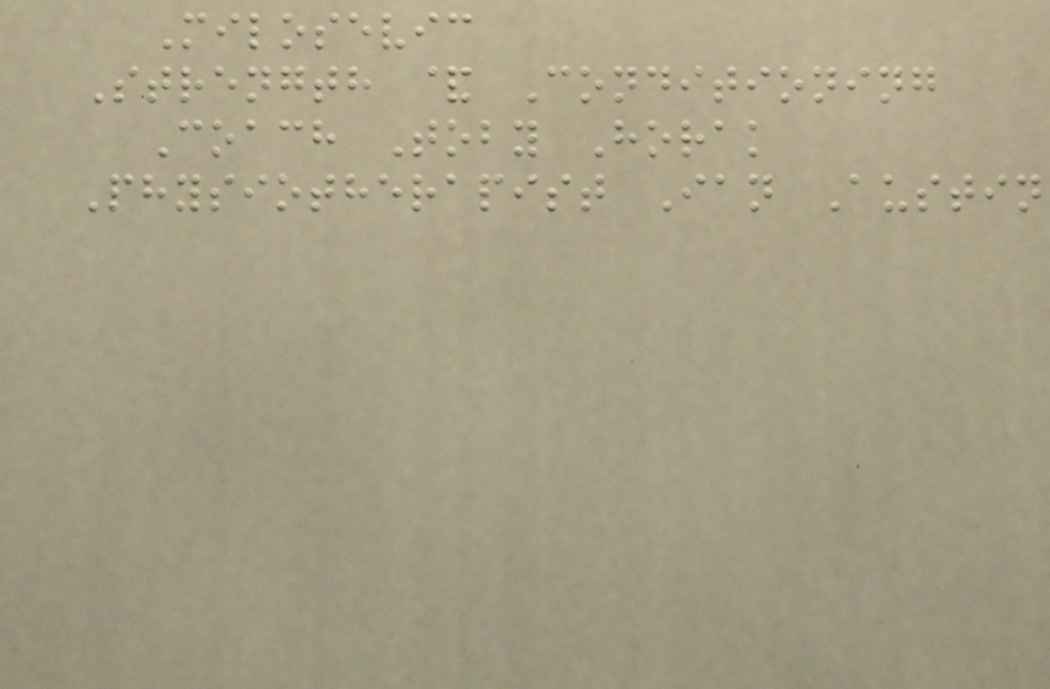Milosevic
Strength & Conditioning
Coach Toby Horak
Physiotherapist Ian Austin
